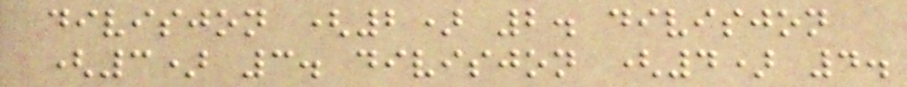divisjon (2) 2. divisjon
(3) 3. divisjon (4) 4.
